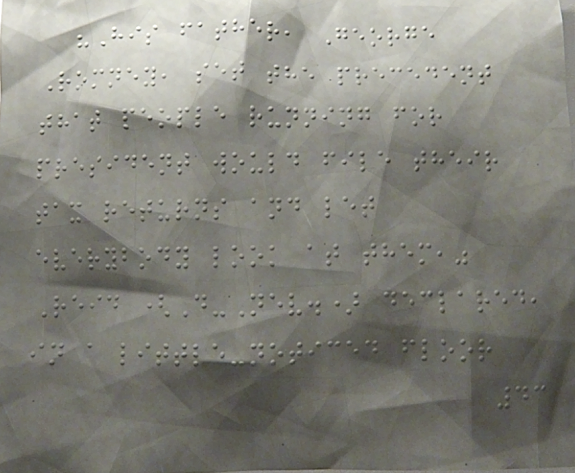"His father, George
Romney, set the precedent
that people running for
president would file their
tax returns and let
everybody look at them,"
Reid (D-Nev.) declared,
in a little-noticed floor
43
